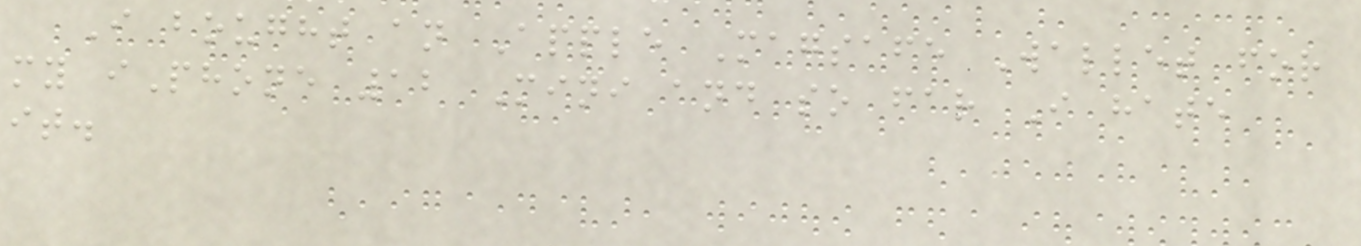I bought an Apple Magsafe Wallet for
my iPhone 12 Mini and so far I hate
it.
